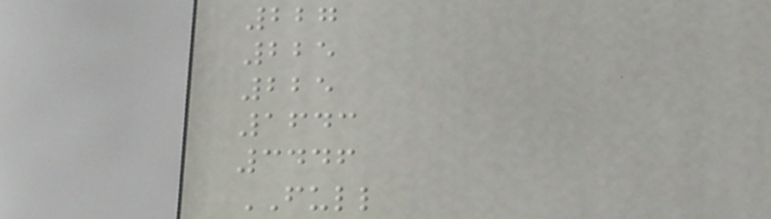227
225
225
1643
3446
FULL
